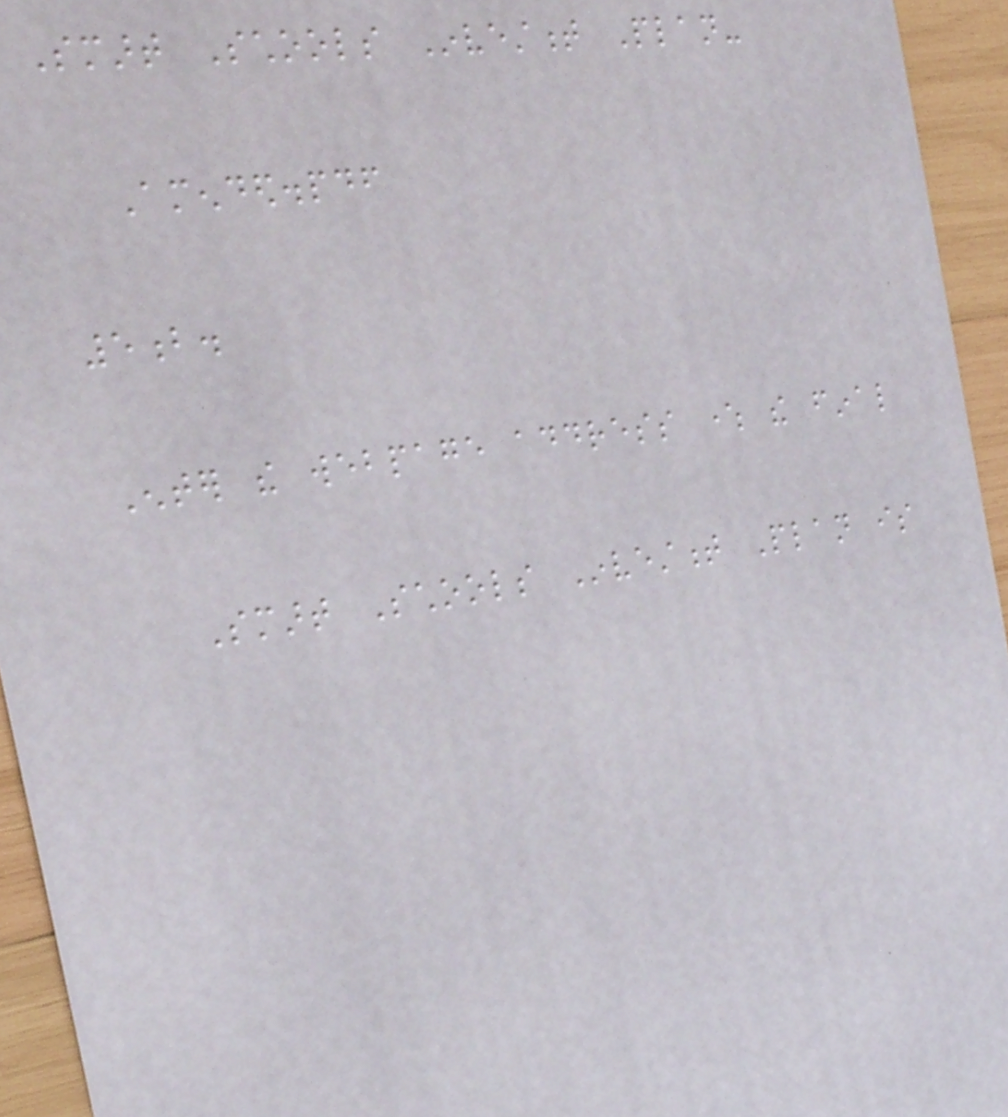Smart Schools Investment Plan-
Amended.pdf
5b.
Enter the webpage address where the final
Smart Schools Investment Plan is
